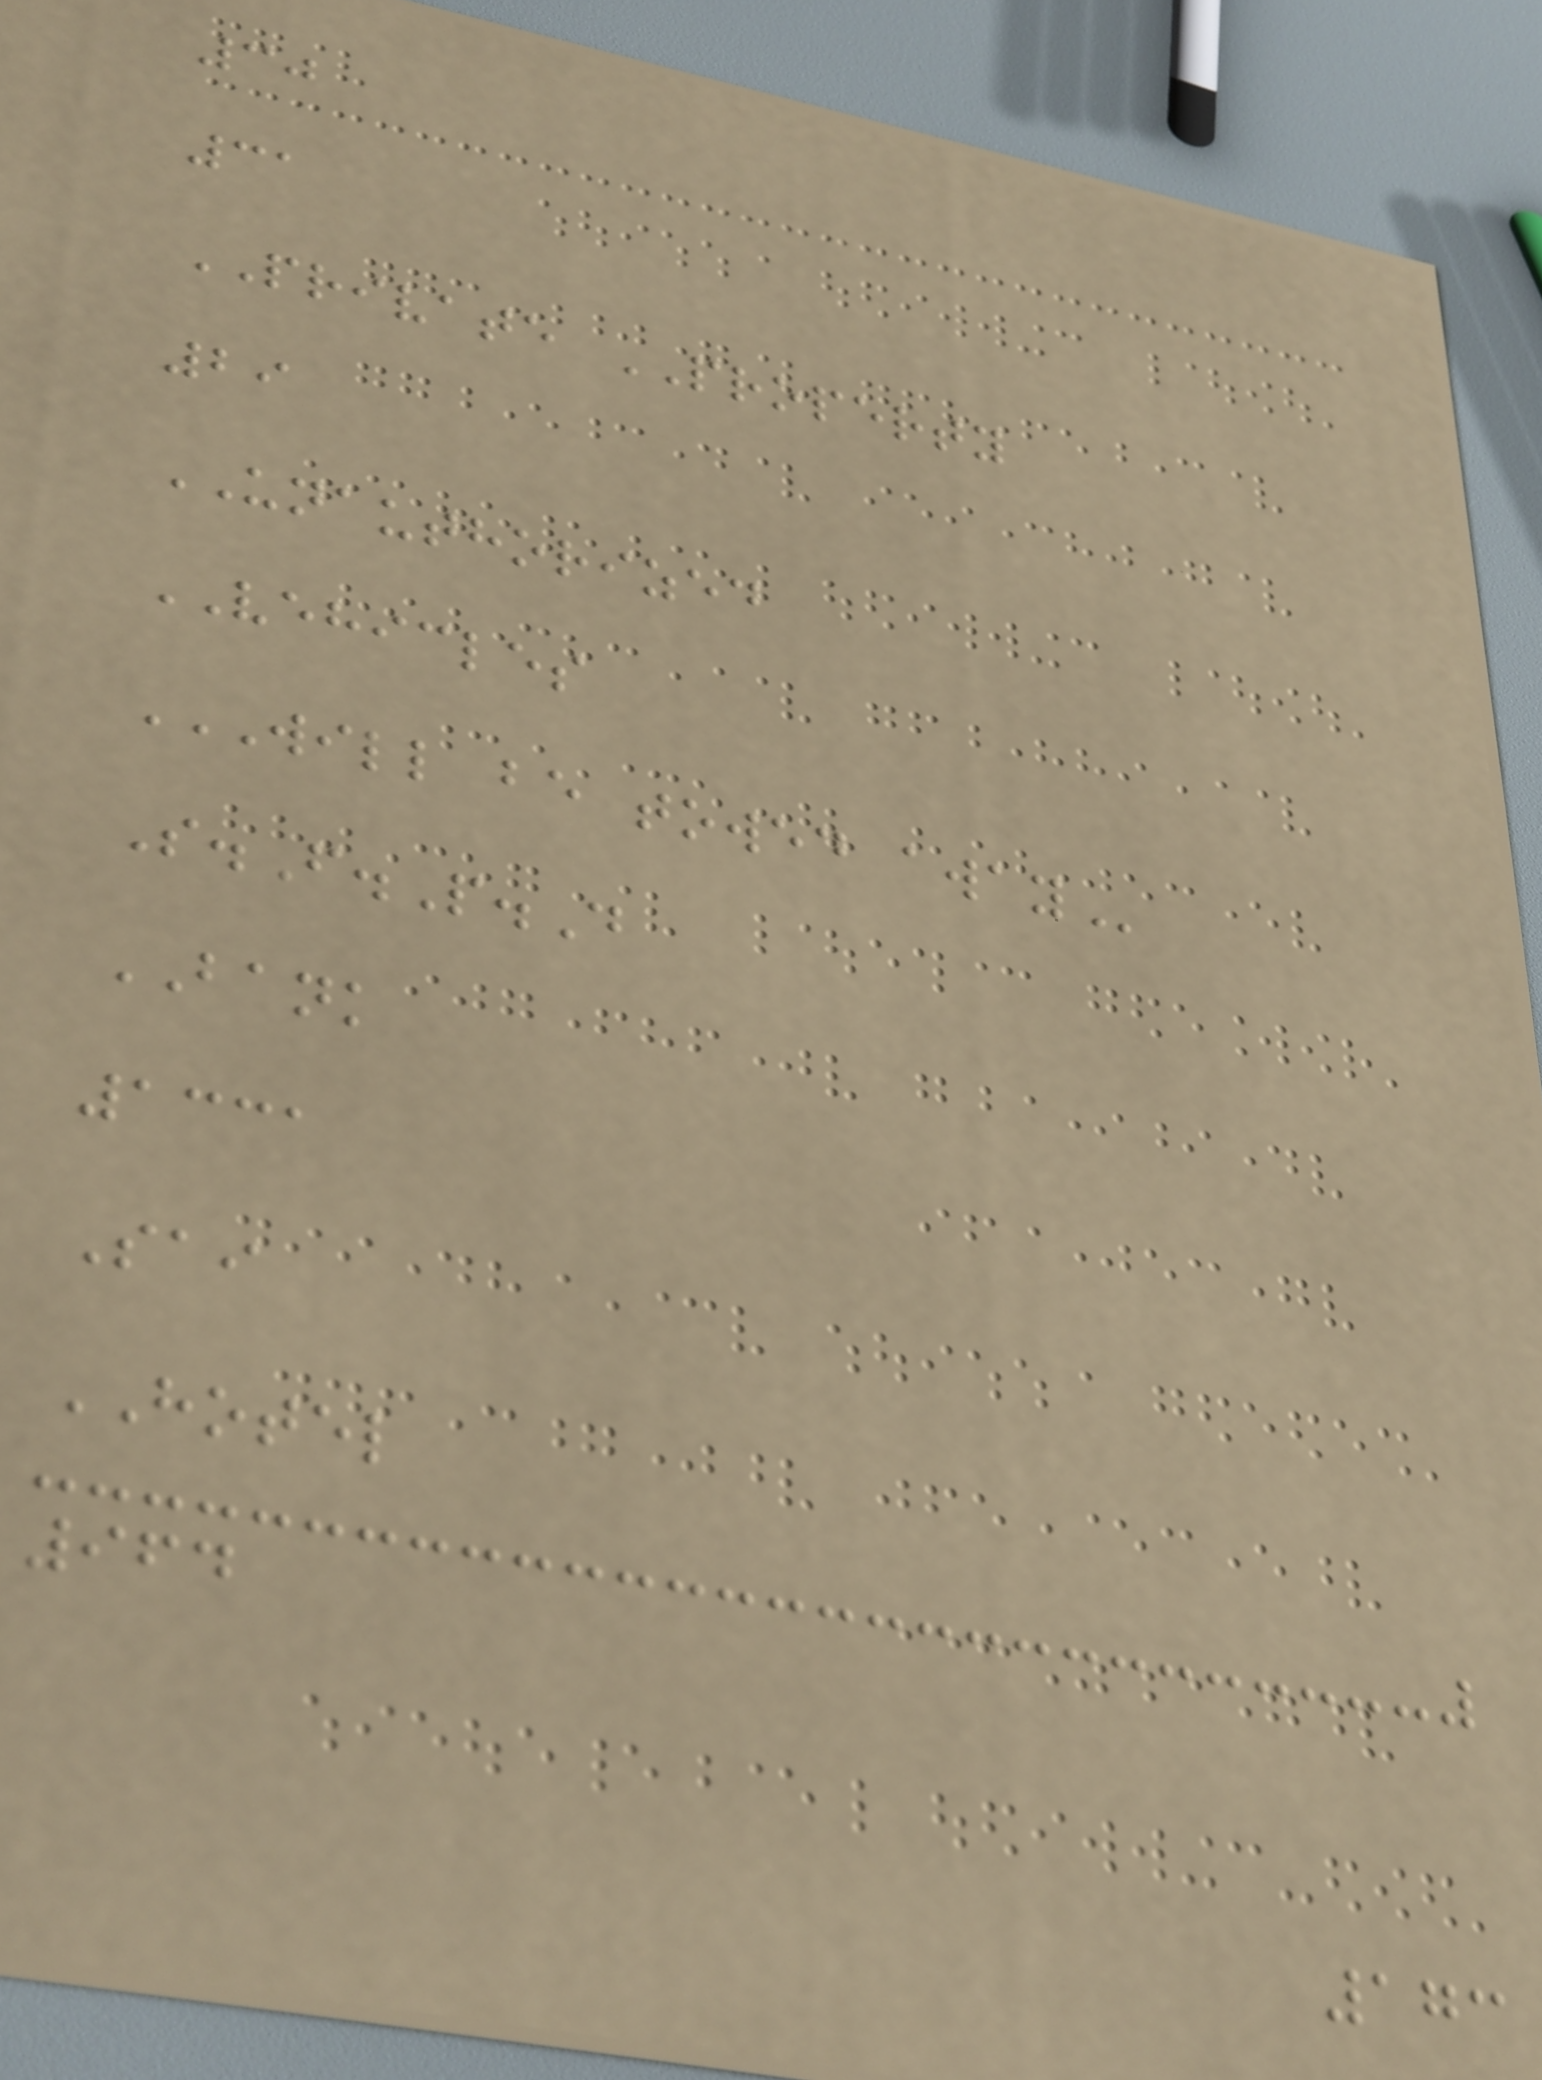30
31
PRIVATE PROPERTY
29
UNAUTHORIZED
VEHICLES
WILL BE TOWED AWAY
S.F.P.D
BANK
1331
Sai
HOTEL
964
173
